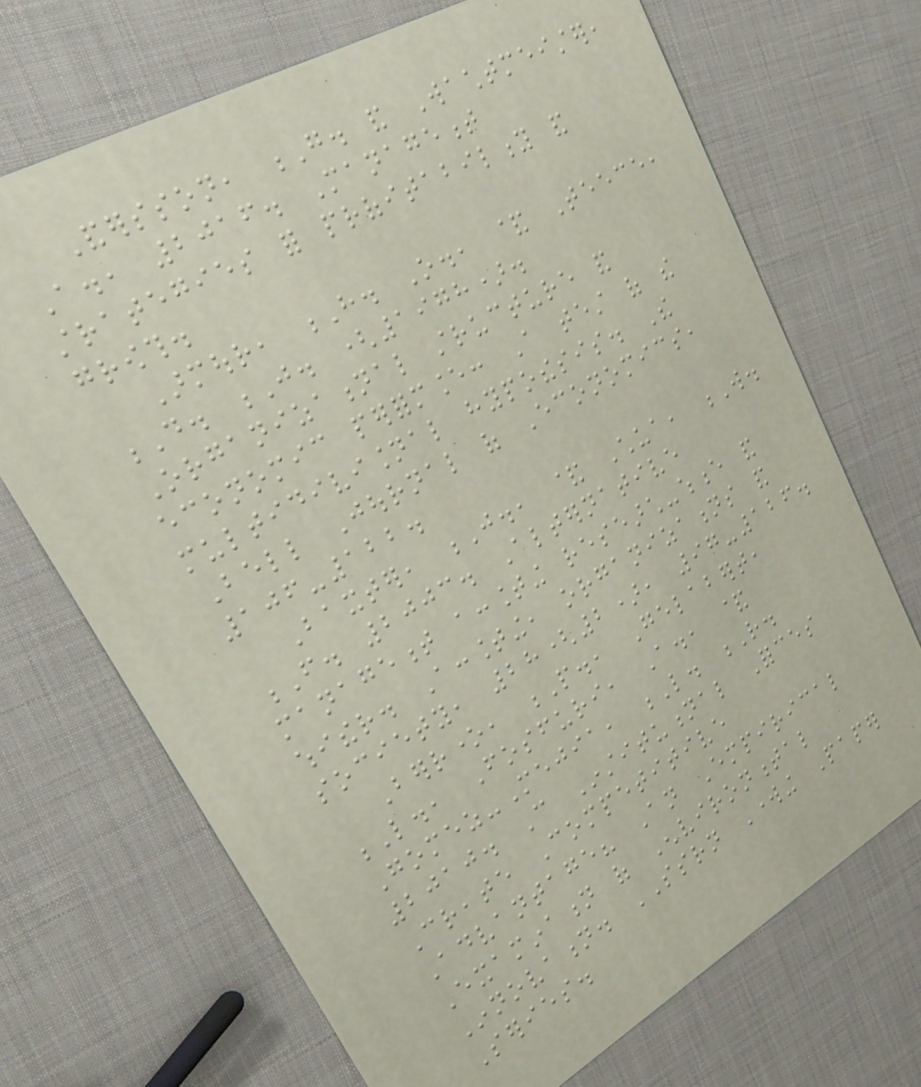Andersson, G. and Wachtmeister,
A., 2016. Management
strategies for profitability and
growth.
Armour, H. O., & Teece,
D. J. (1978).
Organizational structure and
economic performance: A test of the
multidivisional hypothesis. The
Bell Journal of Economics,
106-122.
Baxter, J., & Chua, W.
F. 2003. Alternative
management accounting research-whence and
whither. Accounting, organizations and
society, 28(2), 97-126.
Berrone, P., Gelabert,
L., Fosfuri, A., &
Gomez-Mejia, L. R.
2010. Can Institutional Forces
Create Competitive
Advantage? An Empirical
Examination of Environmental
Innovation. SSRN Working Paper
Series.
